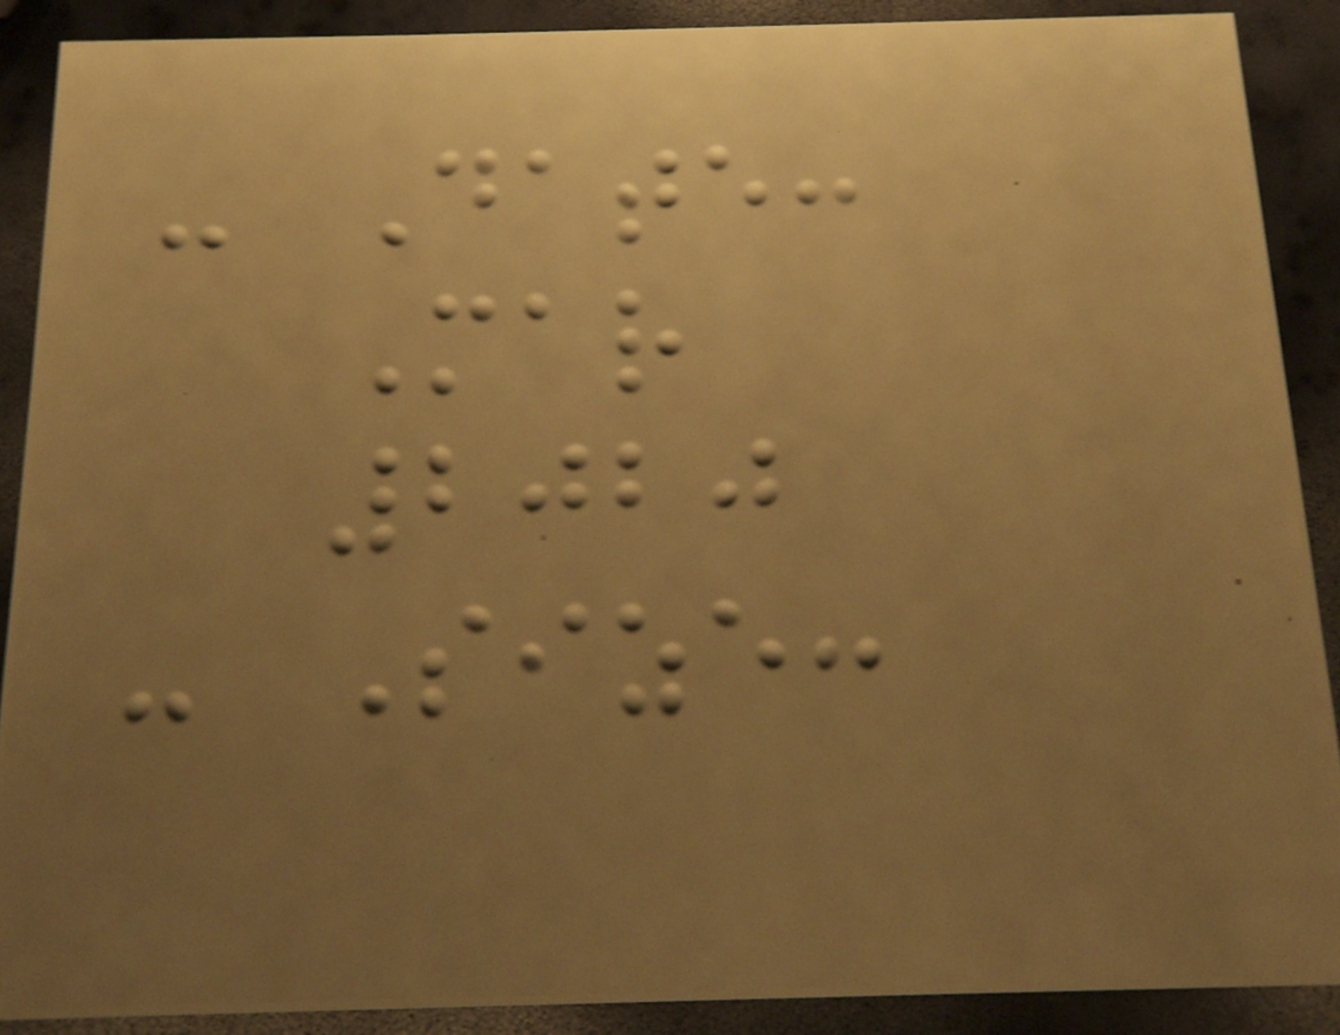- Date:
Mar
2020
- Size:
